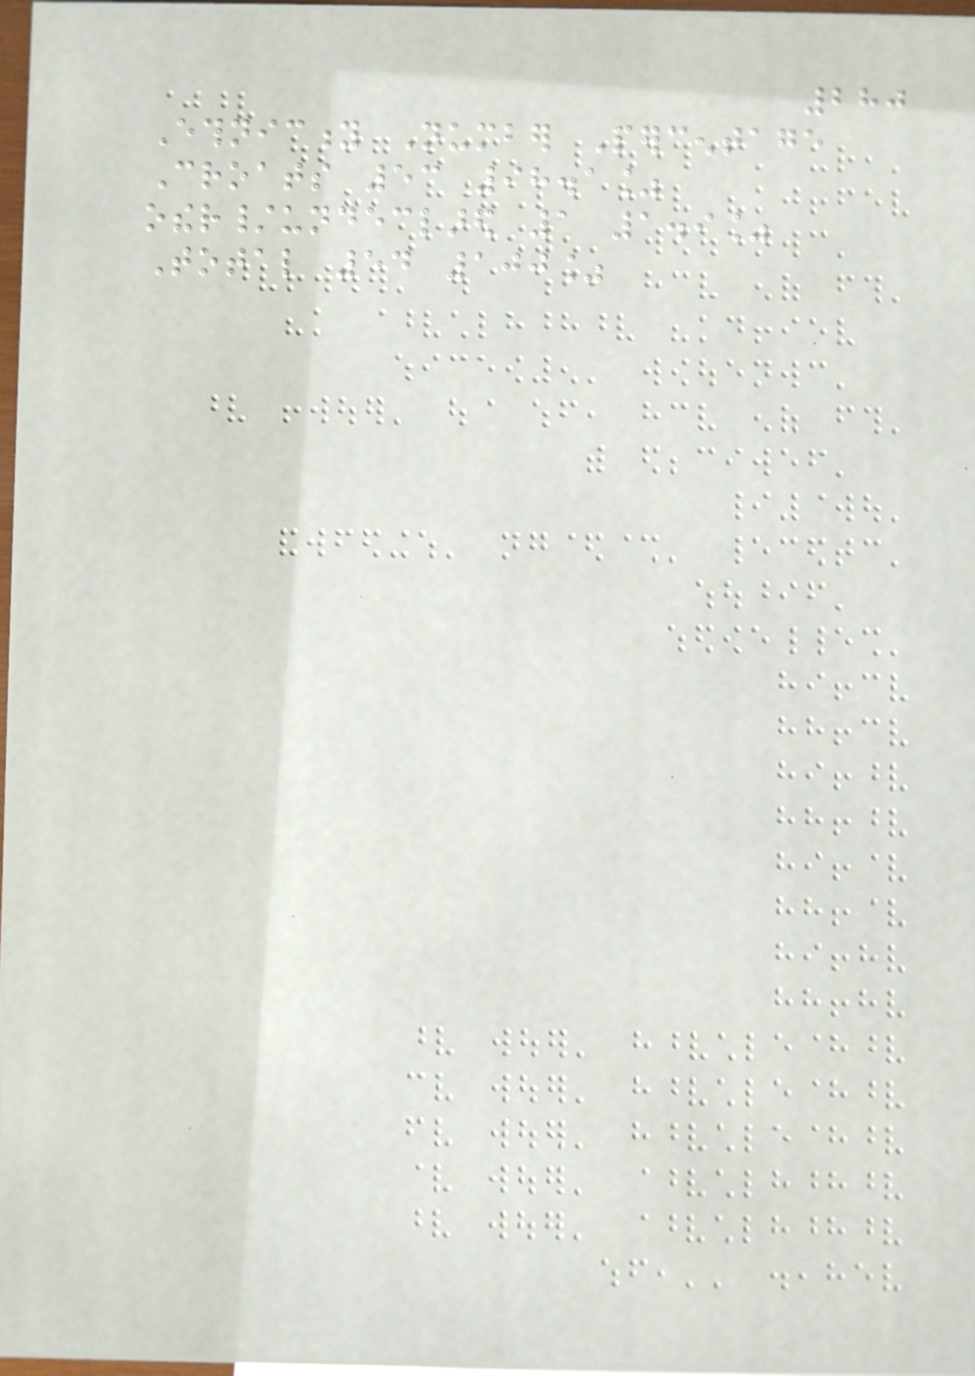280
Ethnicity Number Percentage
Croats 53 98.1%
other/undeclared 1 1.9%
Total 54 100%
